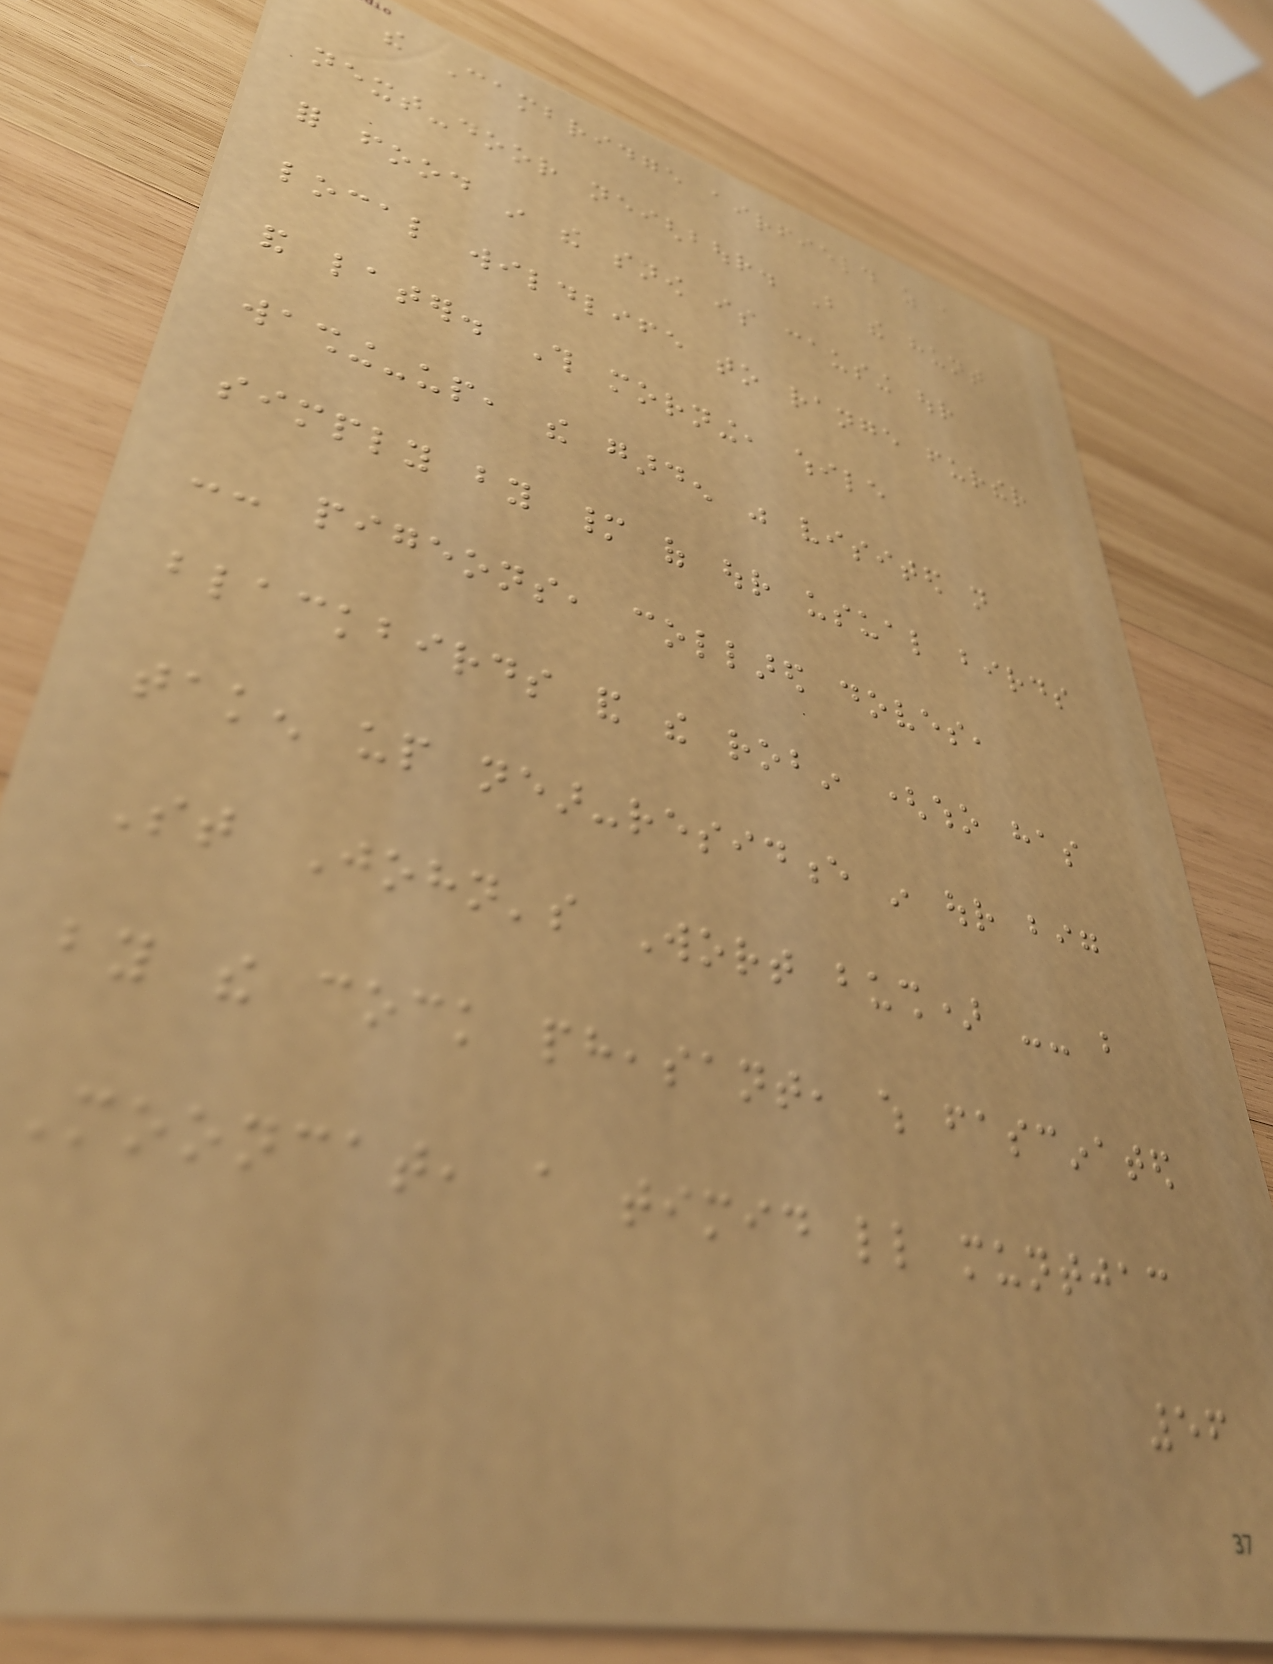the Cambridge airfield as a
next-door neighbour. But the hunt
for food in the snow is causing our
local wildlife to range further
and later. This morning, while
washing-up, the garden was visited not
simply by many of our usual birds
-- pigeons, collared doves,
blackbirds and the robin (who has
taken up near-residence in our big
St John's Wort bush) -- but
by the cock pheasant, which fascinated
Mooncat, a timid little muntjac
56
